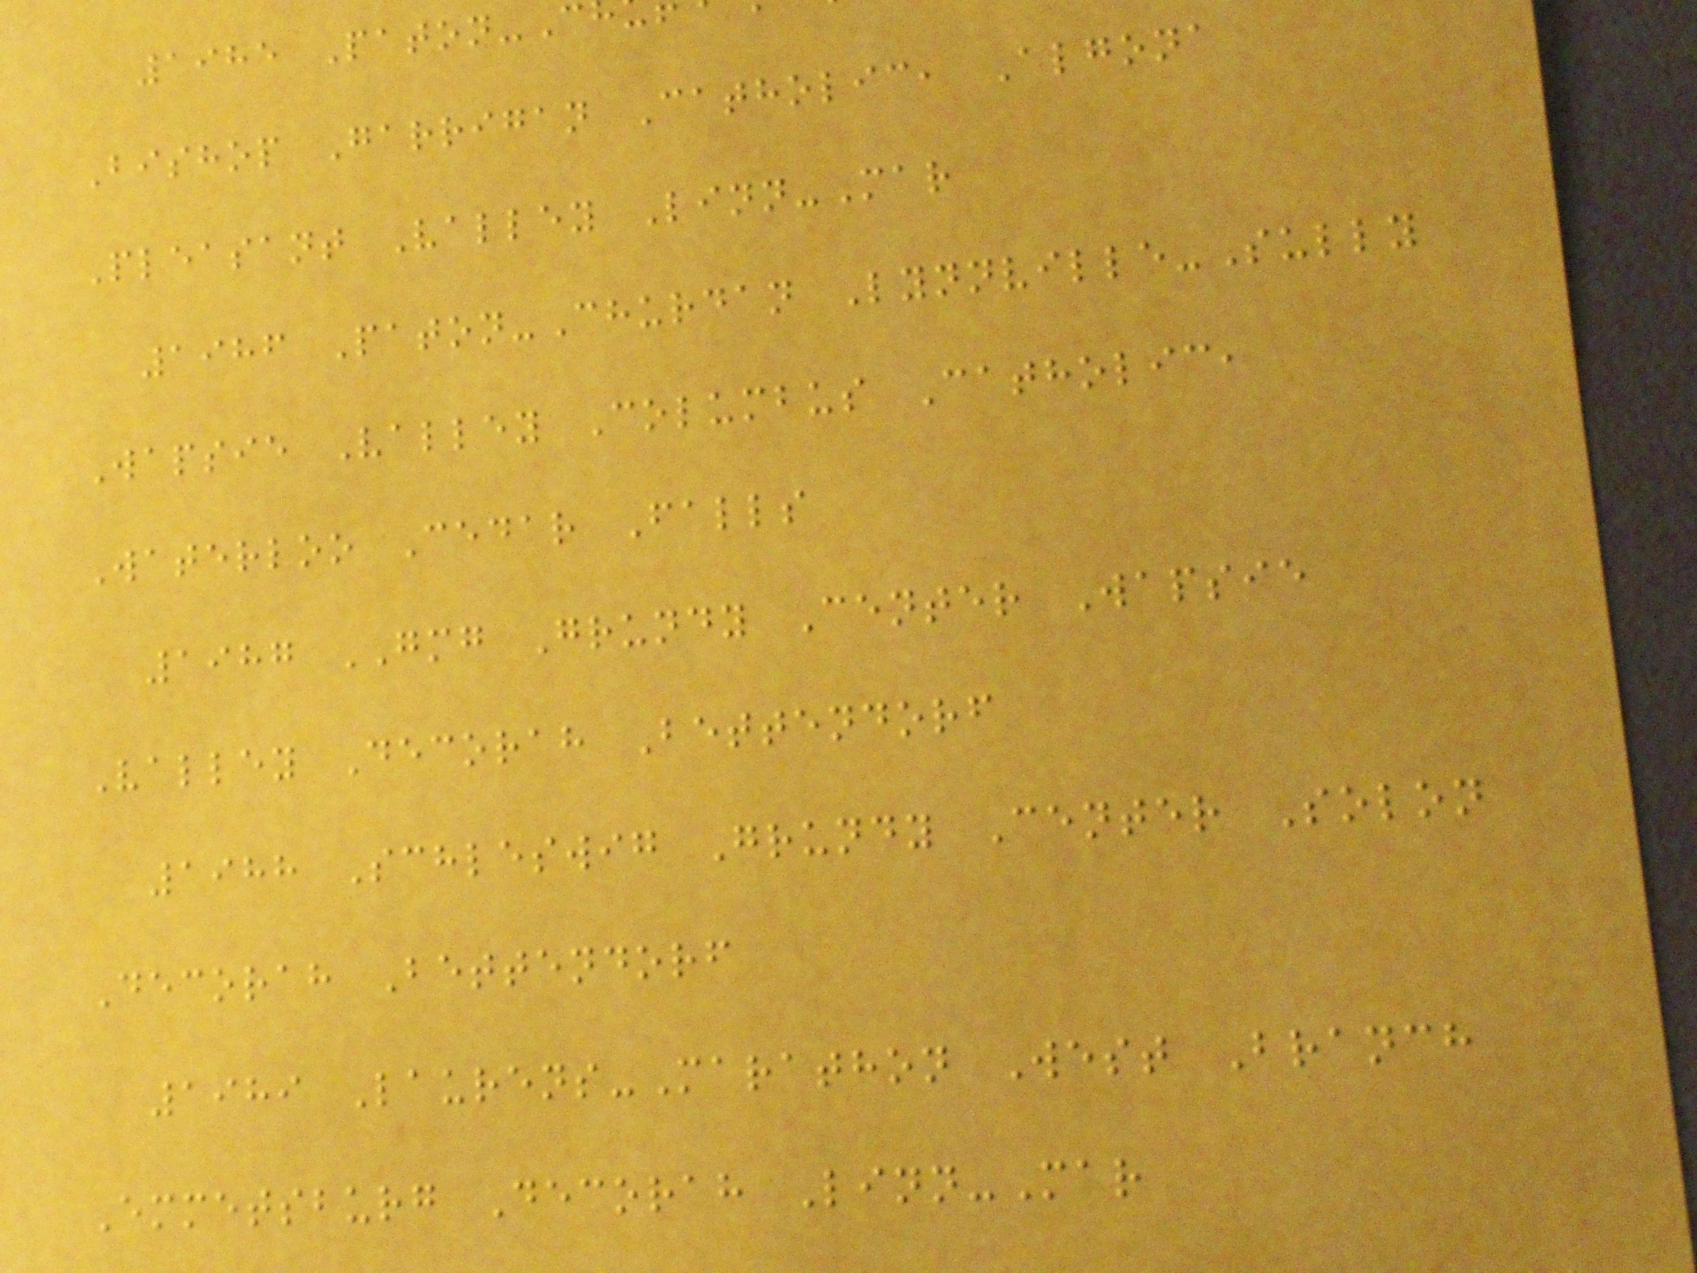1985 Paton-C
Bishop Garrigan Catholic, Algona
Pleasant Valley Linn-Mar
1986 Paton-Churdan Lynnville-Sully
Wapsie Valley Columbus Catholic,
Waterloo Cedar Falls
1987 GMG Grundy Center Wapsie
Valley Decorah Bettendorf
1988 Schleswig Grundy Center Solon
Decorah Bettendorf
1989 Laurens-Marathon West Branch
Emmetsburg Decorah Linn-Mar
